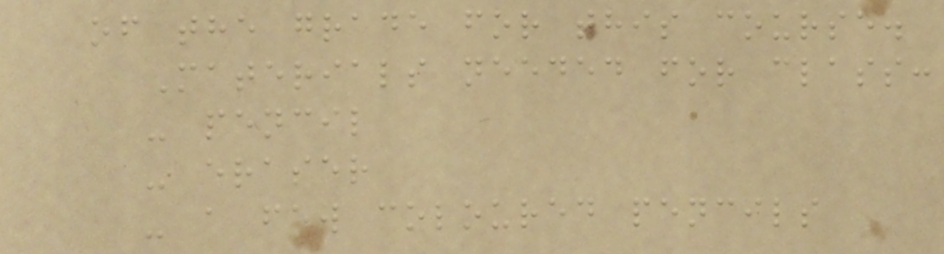of the grade for this course.
Materials needed for class:
- pencil
- eraser
- a few coloured pencils
